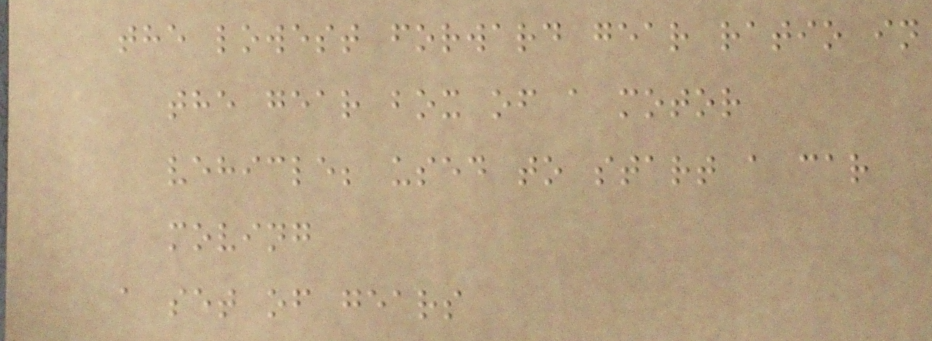the lowest forward gear ratio in
the gear box of a motor
vehicle; used to start a car
moving
a set of gears
